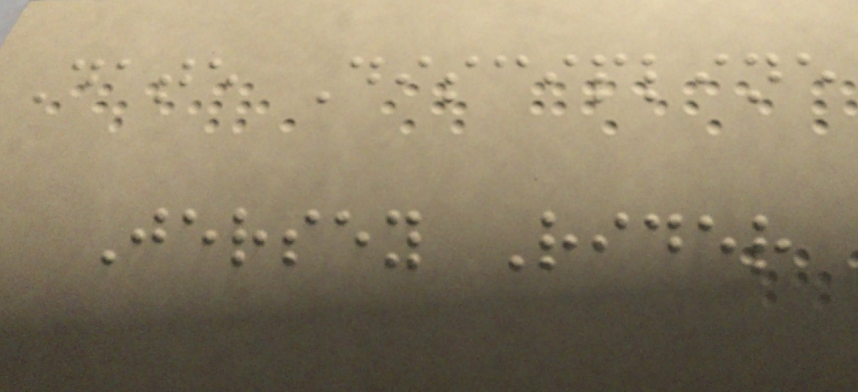Date Discipline
Jersey Rider
